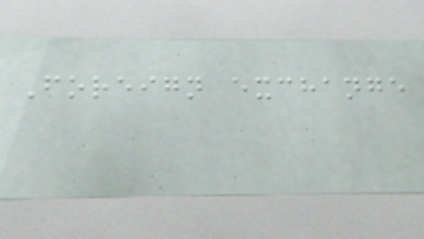Foreign exchange
